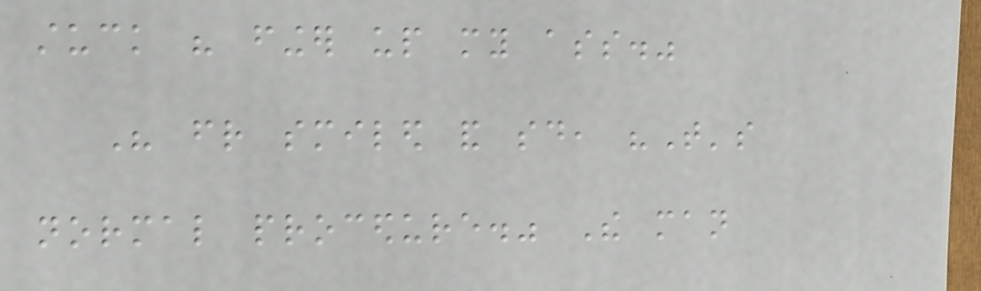stuck his finger up my ass."
His friend smiled and said, "That's
normal procedure." The man
